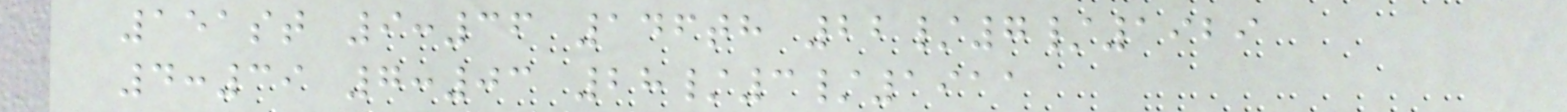151st 9:36 146th 22/7/1929
4:39 7:03 28/3/1911
